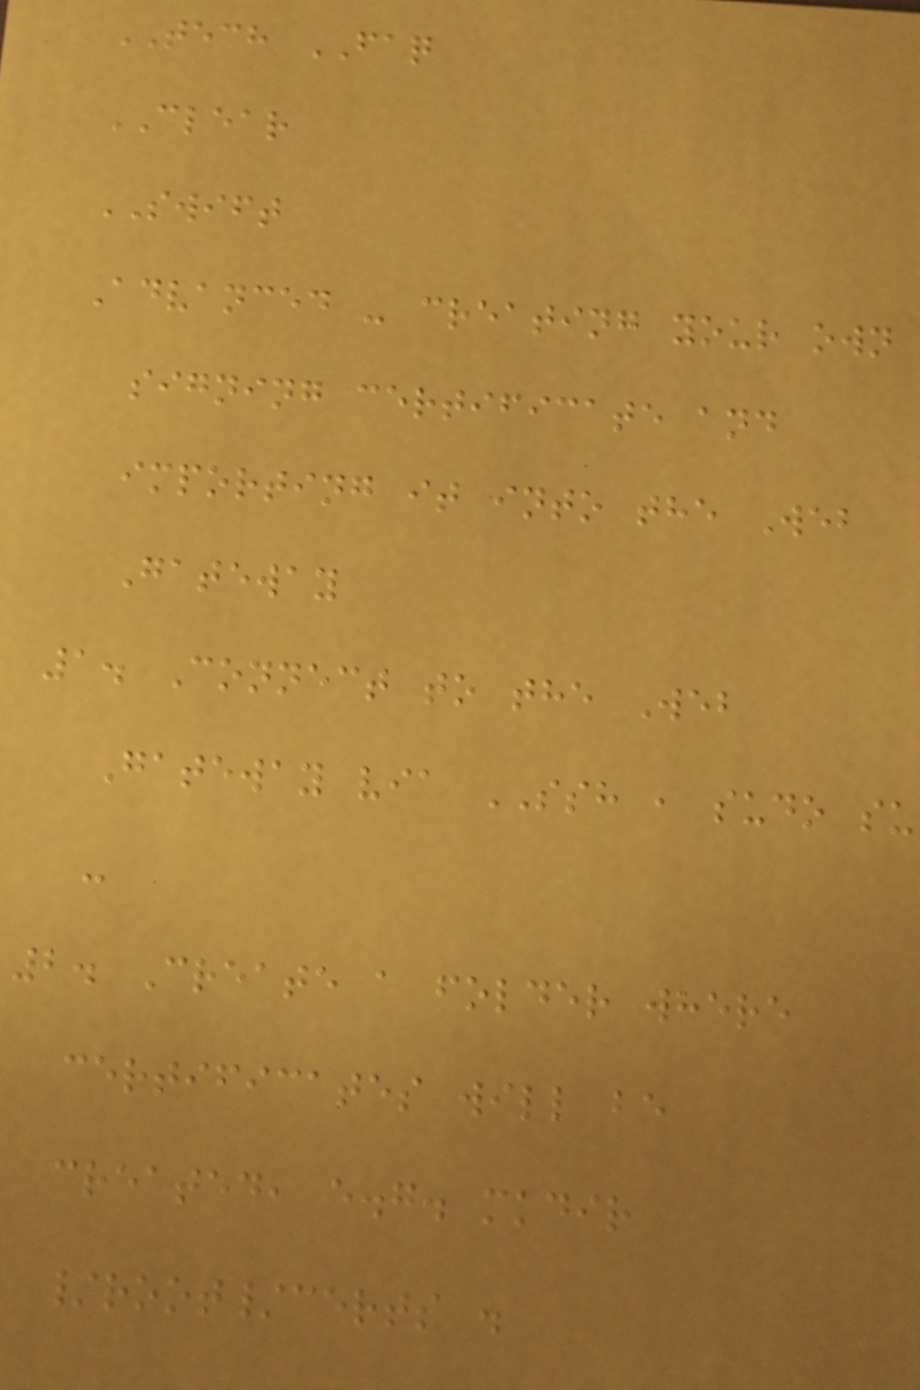TECH FAQ
CLEAR
SWIFT
Advanced - creating your own
signing certificate and
importing it into the Web
Gateway
1. Connect to the Web
Gateway via SSH , sudo su
-
2. Create a folder where
certificates will be
created, e.g. mkdir
/root/certs .
